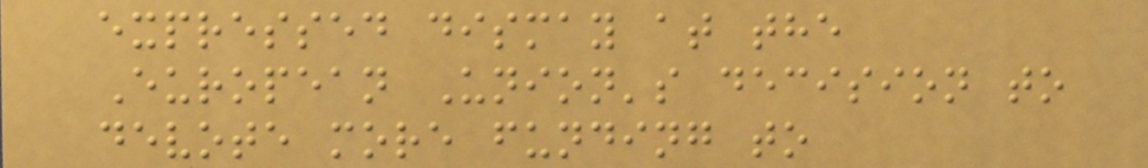expressed dismay at the
European Union's decision to
devote more funding to
